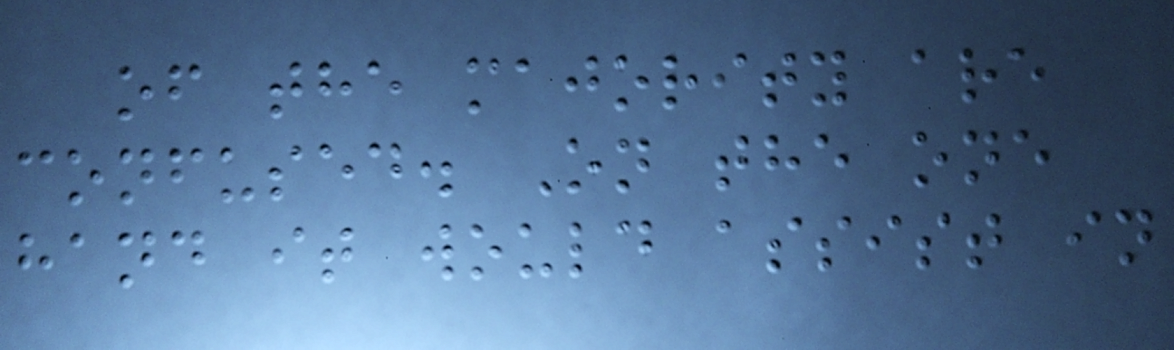of the majority are
confused. On the one
hand it would assist in
